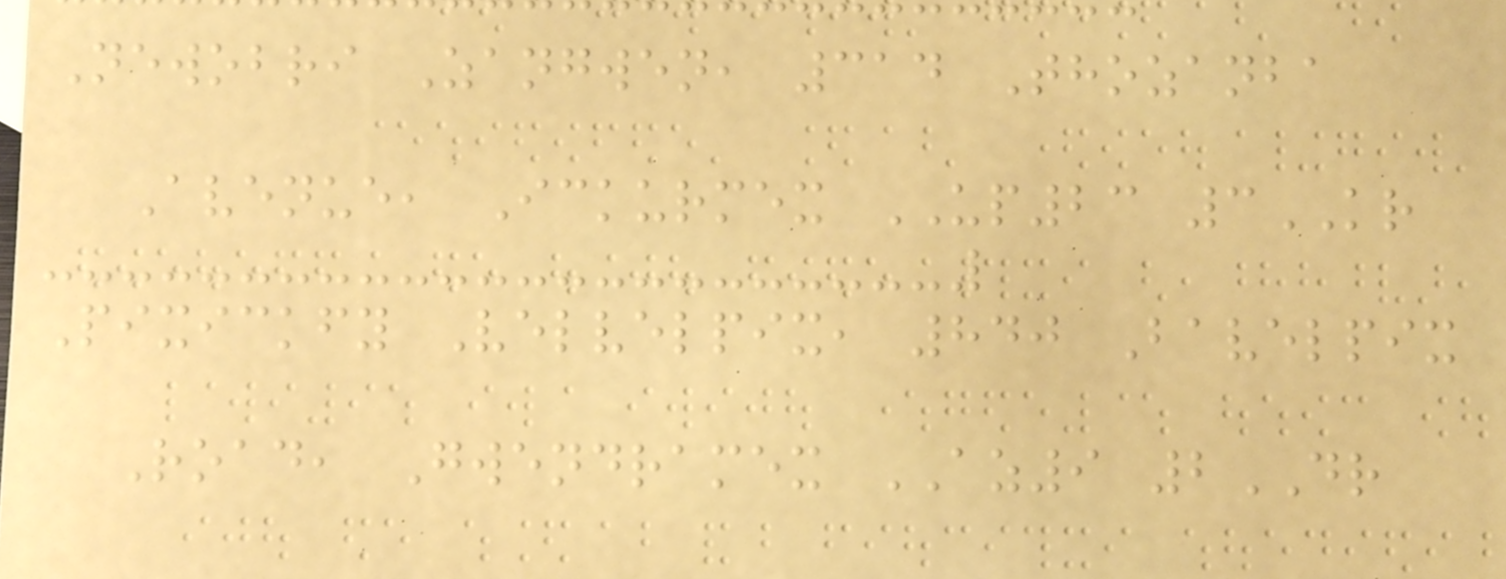Newobri Zangwen, 314 Thozanba
Avenue, Ickurmex UP23 3KR
Pixickfy Velvelpix, 840 Bavelpix
Road, Gwendramex AZ9 2DR
